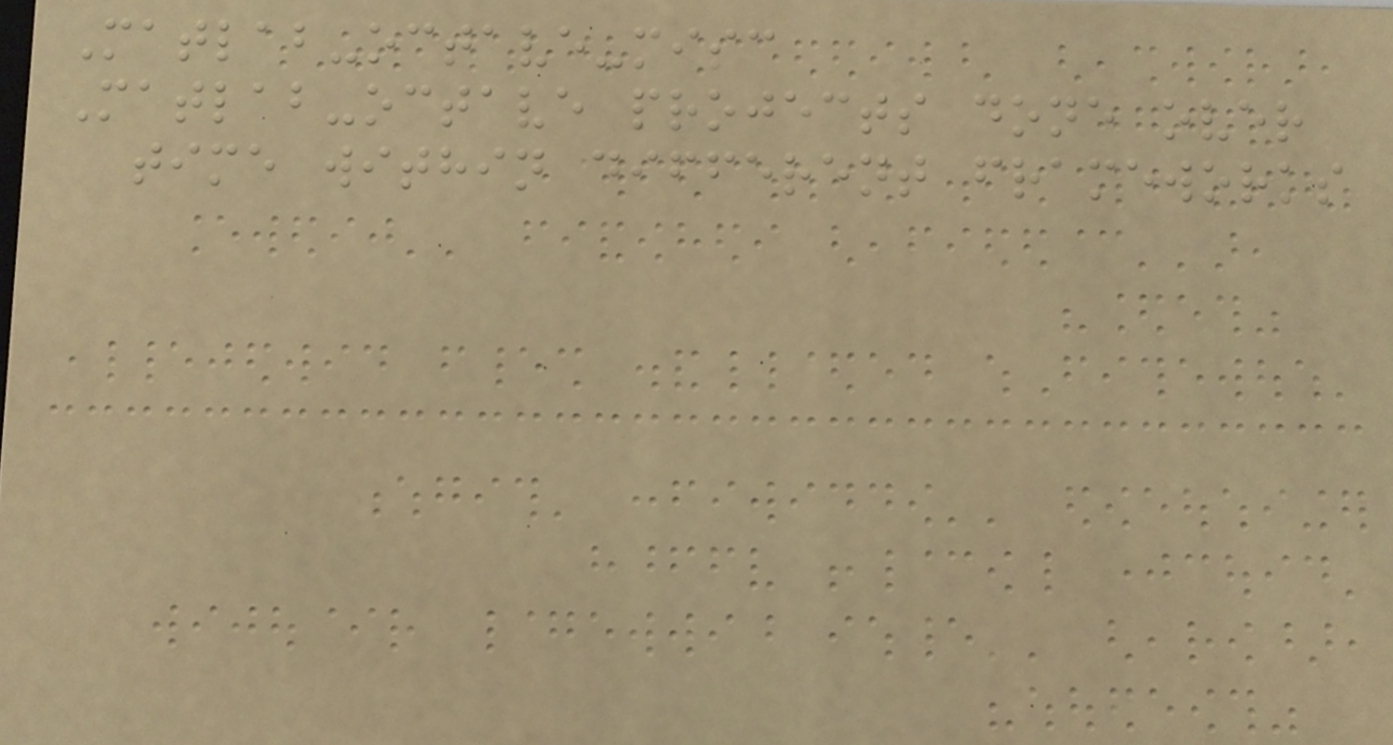Matlab-octave-misc
Matlab-octave projects done over
time within different frameworks
